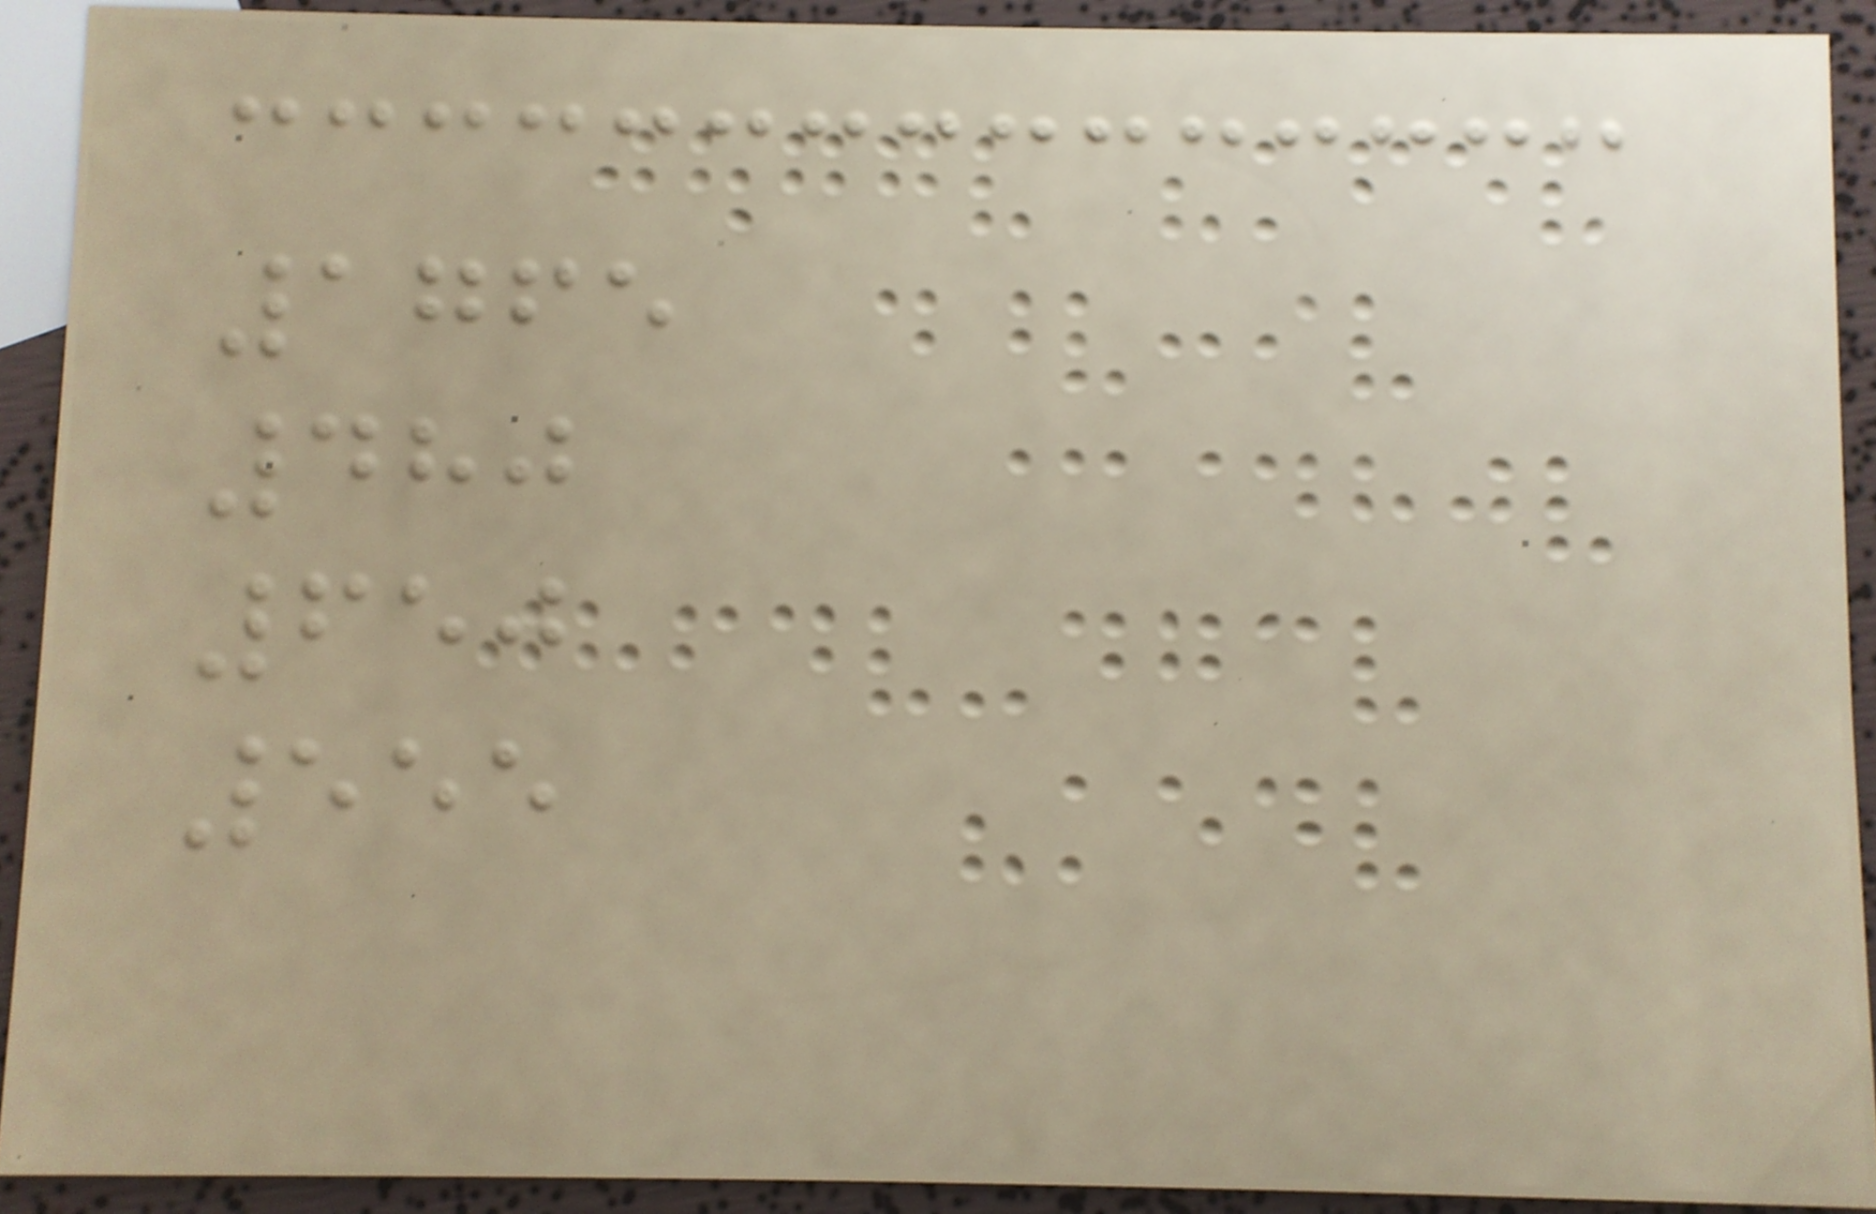1765
480
650
555
